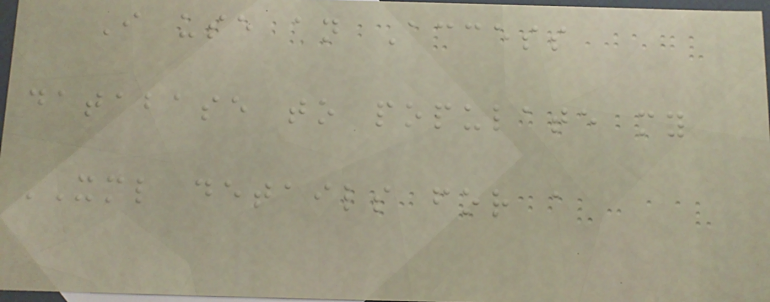I use an Access
database to populate my
XML details for a
